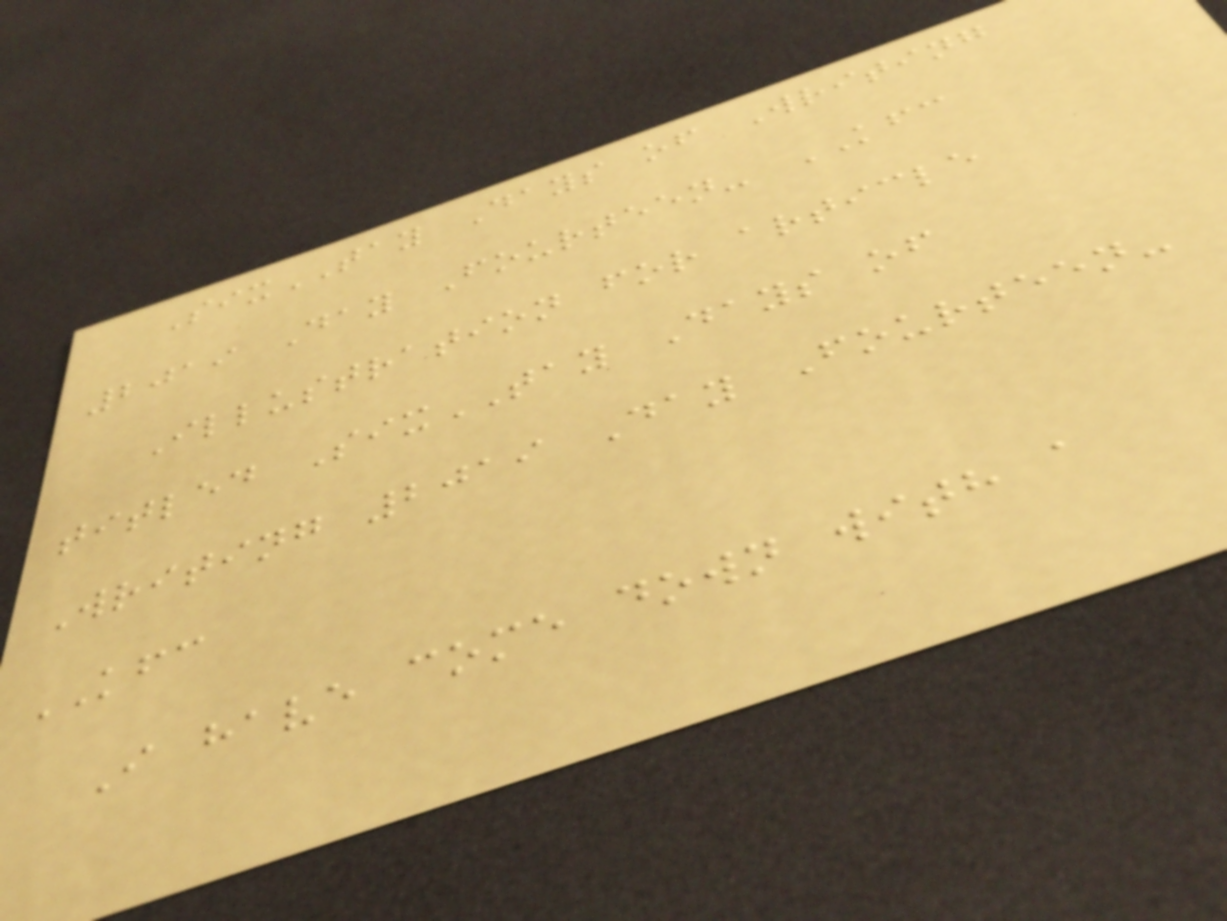SixTAY Days of Writing
2019 Day Fourteen- KFC
Illustration for article
titled SixTAY Days of
Writing 2019 Day Fourteen-
KFC
I have come down with a
